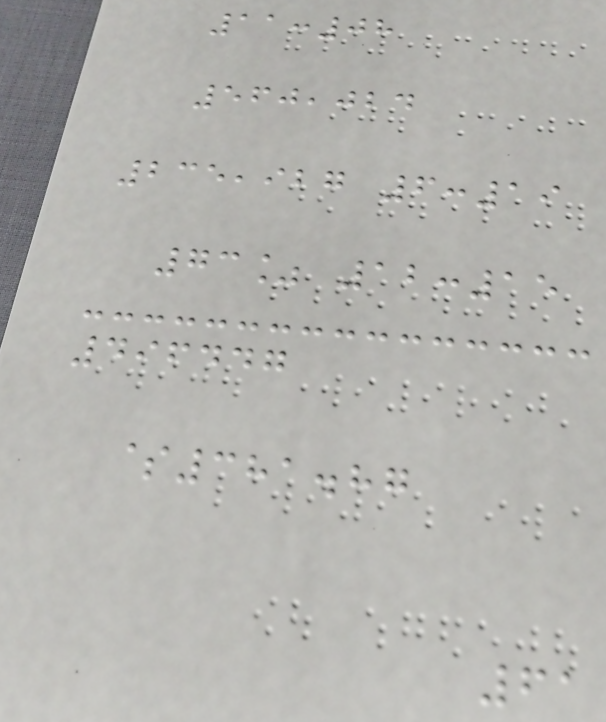11:08
560,024
235,927 6:19
73% 12:15
496447
$381.87
61
